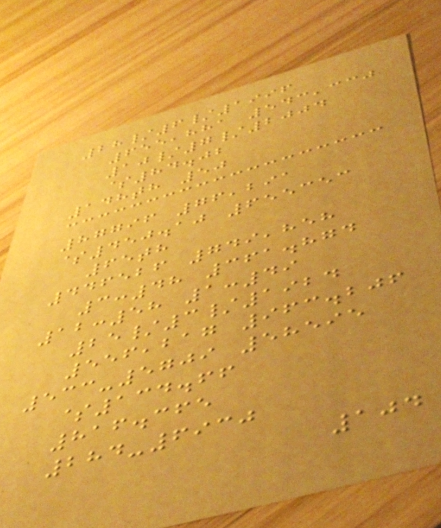28/6/1996
655,881 543,330
10/7/2004
$84.02
148th 50
87796 76,291
$450.10 655353
65th
446526 749,858
3:48 361.874
12:58 1:49
25/3/1924
556,217 963.206
533-5709 58595
$134.66
816.365
284-6930
104
